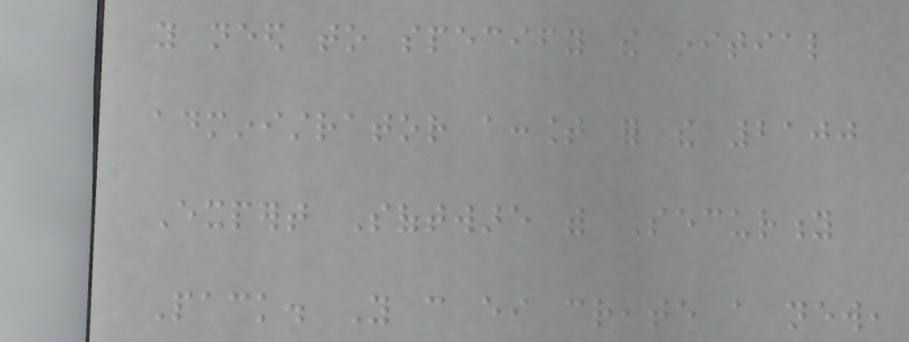you need to specify the initial
administrator account for the 2100
Expert Software with Security
Pack. You can either create a new,
